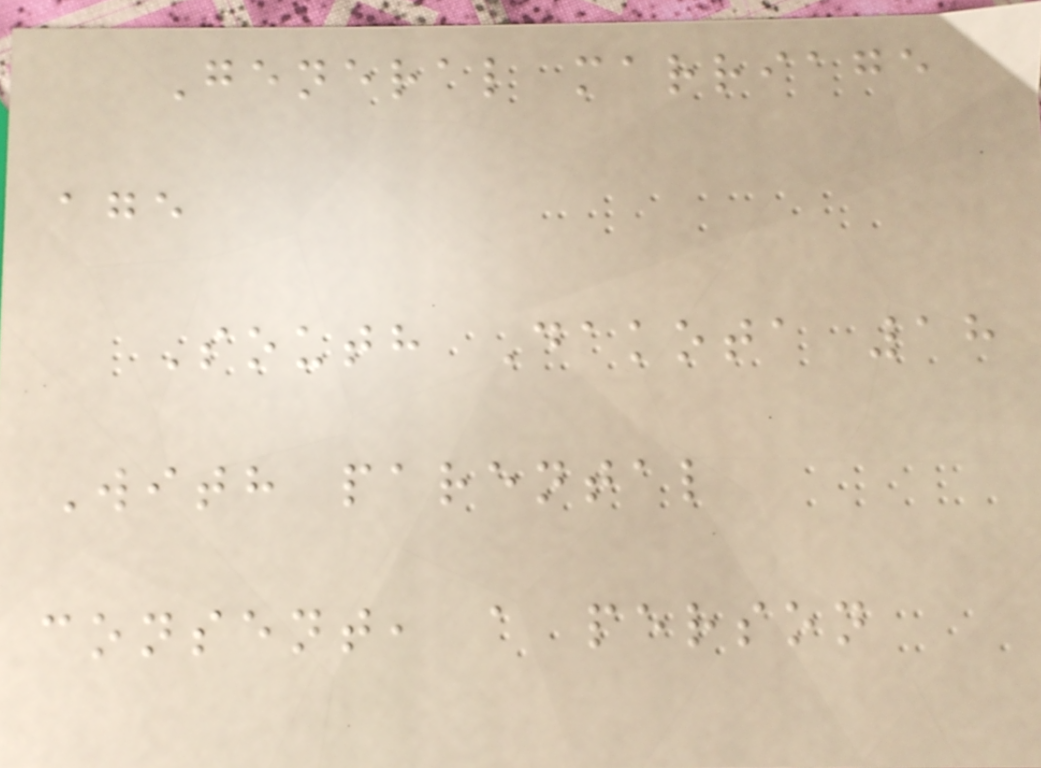General marriage
age
South Dakota 18
With parental
consent, a person
